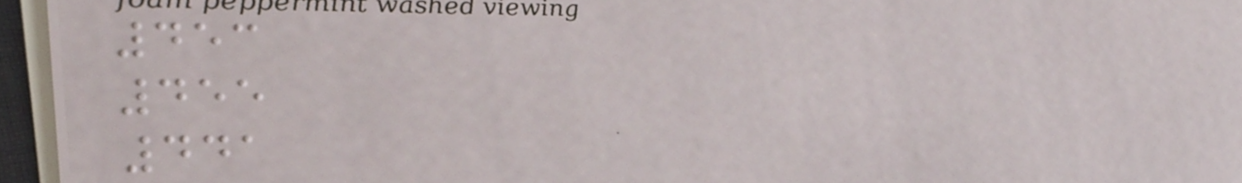453
455
441
